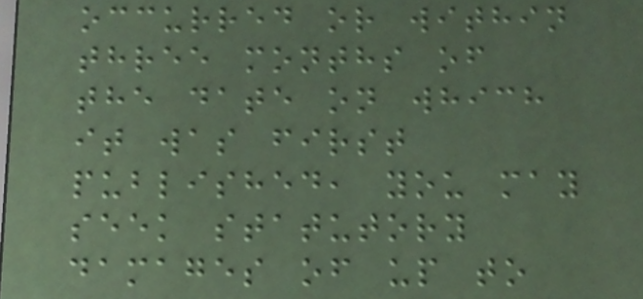occurred or within
three months of
the date on which
it was first
published, you may
seek statutory
damages of up to
